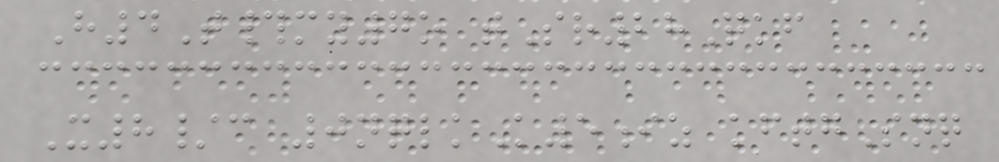H4T#my7o tSr28Qkf
X8/c 0nqlkK5iz kftgSnq
